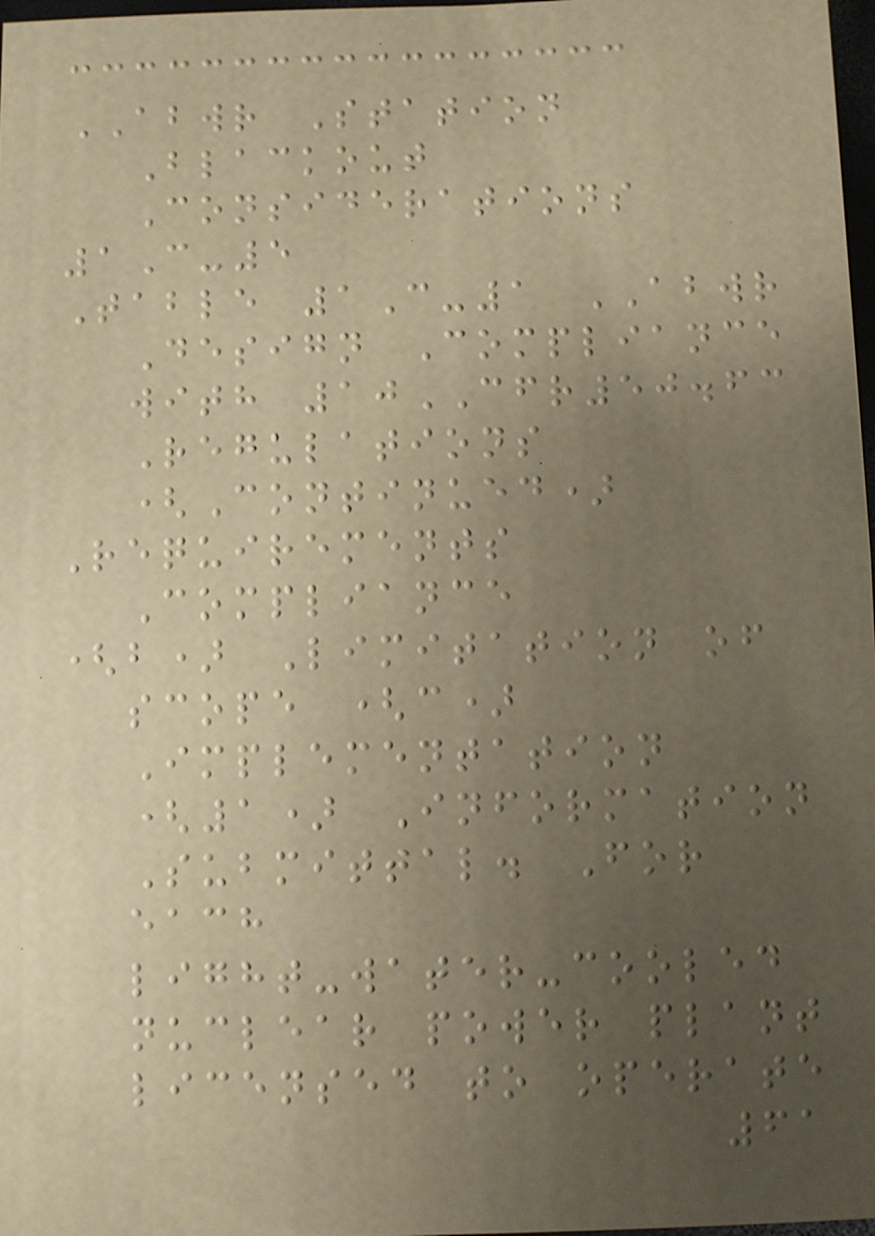ABWR Station
Blackout
Considerations
1C-5
Table 1C-1 ABWR
Design Compliance
with 10CFR50.63
Regulations
(Continued)
Requirements
Compliance
(b) Limitation of
scope (c)
Implementation
(1) Information
Submittal. For
each
light-water-cooled
nuclear power plant
licensed to operate
61
